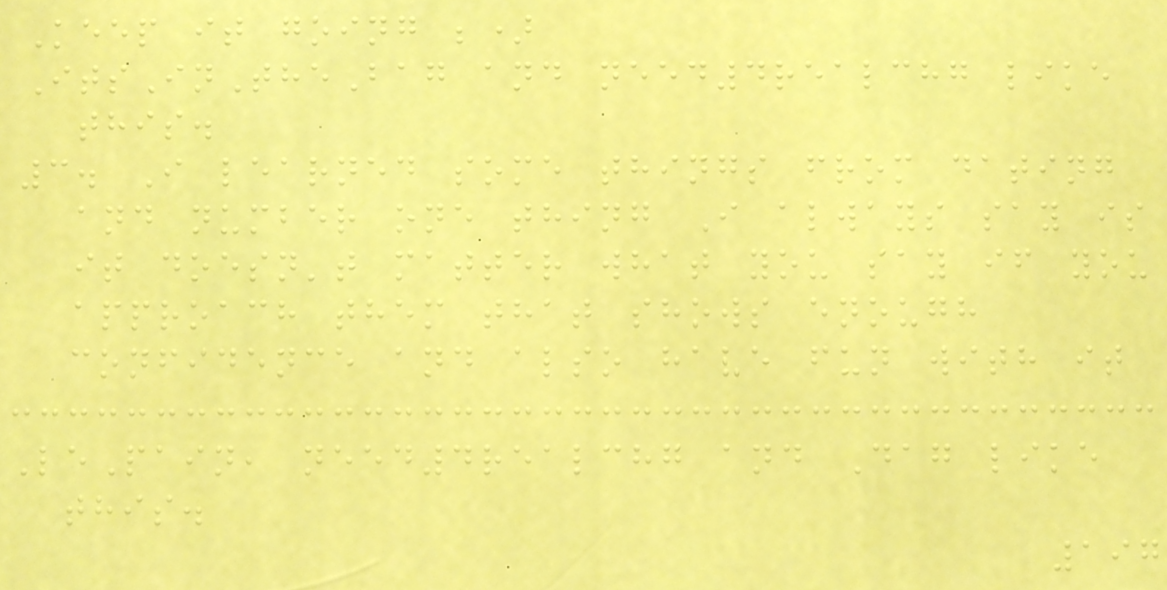Keep it going ;)
ItsInTheBag and need4realchg like
this.
3. I learned some things from dating
and number one thing I always say is
it doesn't matter what you say if you
approach them that shows enough
confidence and also have fun with it
LePain, need4realchg and Dag like
this.
197
